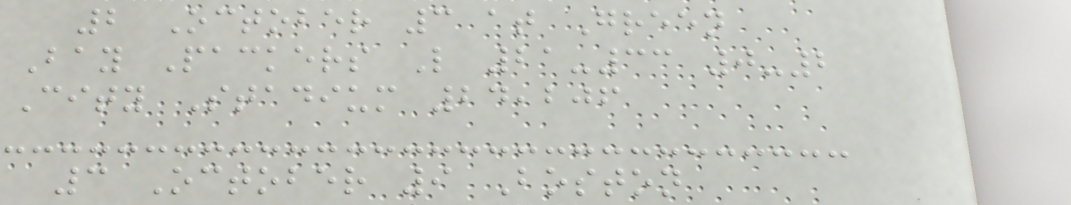2 October 3 at Green
Bay Packers L 21-33 0-2
City Stadium 24,206
3 October 9 Boston
